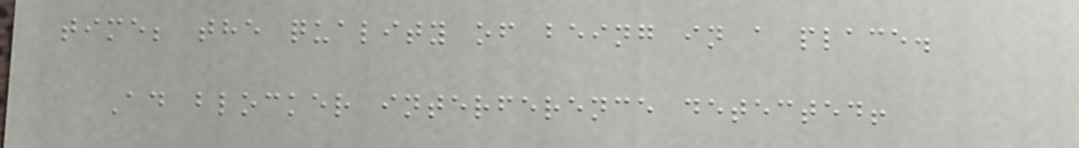time; the quality of being in a place.
Ad blocker interference detected!
